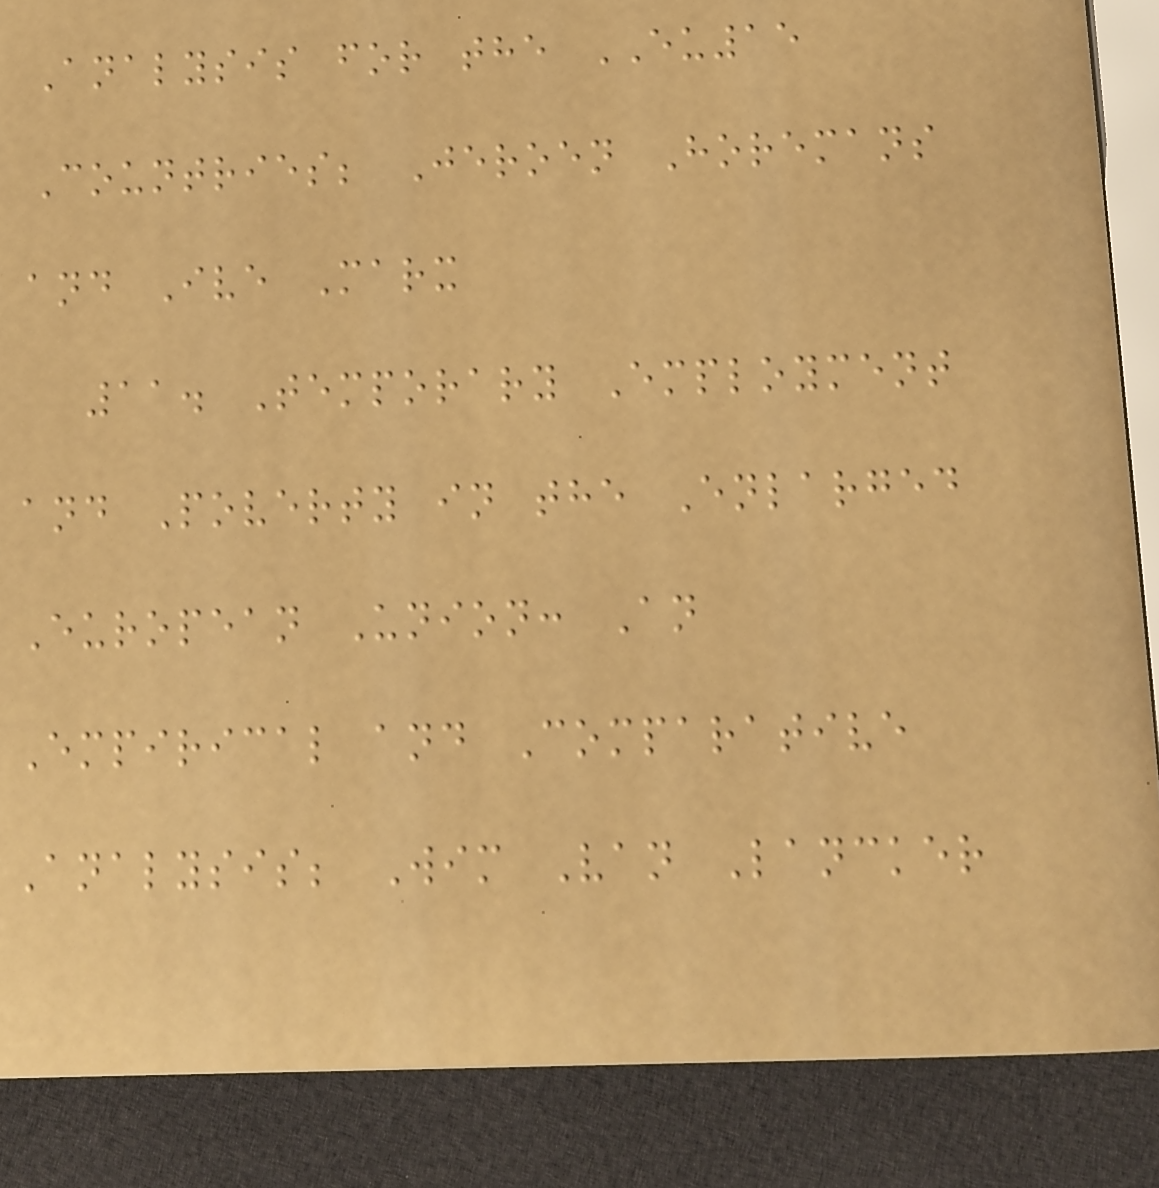Analysis for the EU15
Countries; Jeroen Horemans
and Ive Marx
11. Temporary Employment
and Poverty in the Enlarged
European Union: An
Empirical and Comparative
Analysis; Wim Van Lancker
